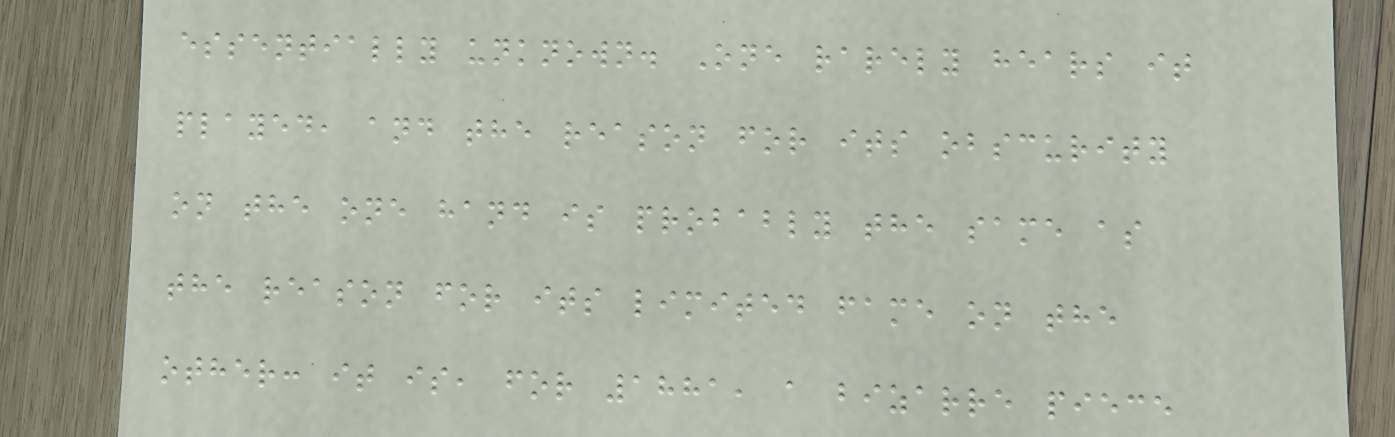essentially unknown. One rarely hears it
played, and the reason for its obscurity
on the one hand is probably the same as
the reason for its limited fame on the
other: it is, for 1881, a bizarre piece
